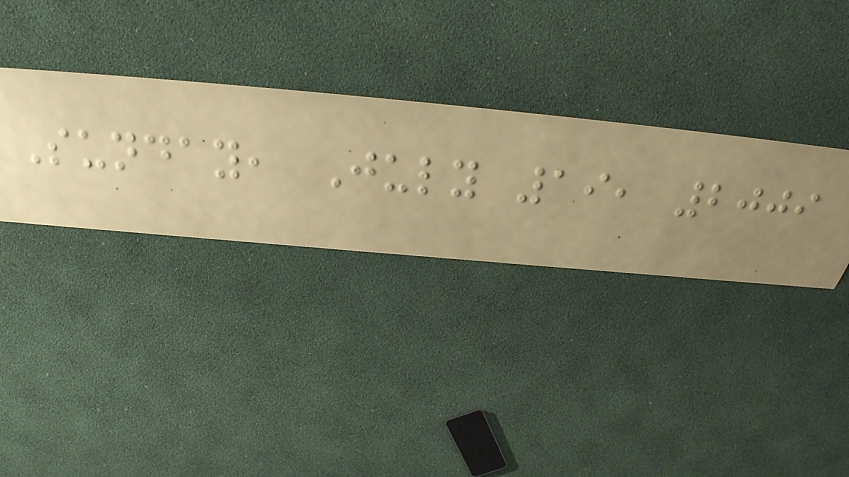Sunday, July 19, 2009
